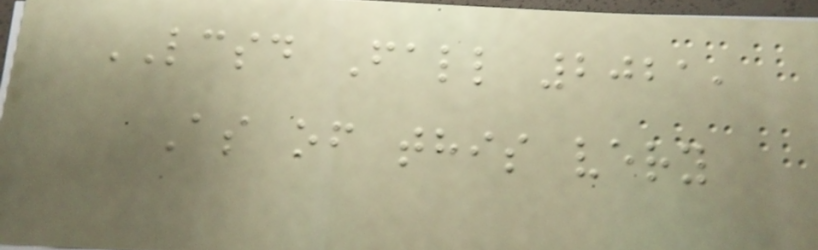LCSD Fall 2021,
As of this very
